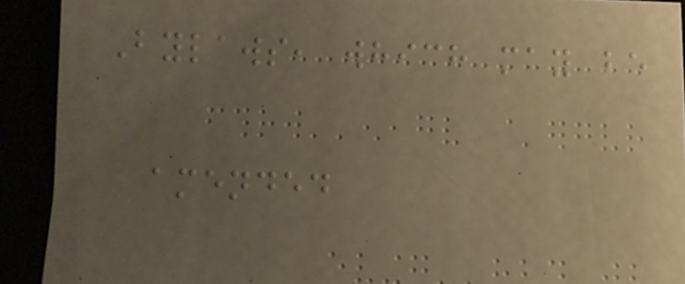Bylaws, which may be
amended
